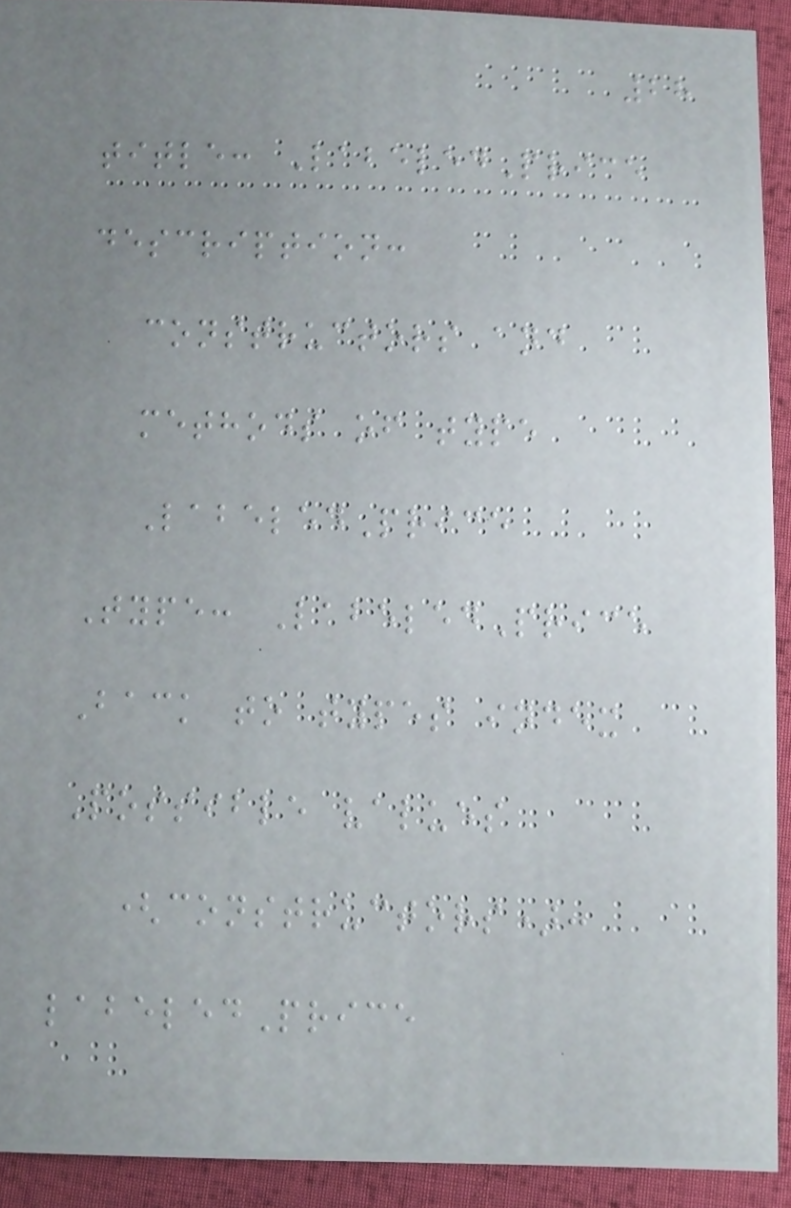28
title: LabeledPrice
description:
constructors and
methods of type
LabeledPrice
Type: LabeledPrice
Back to types index
Possible values
(constructors):
labeledPrice
